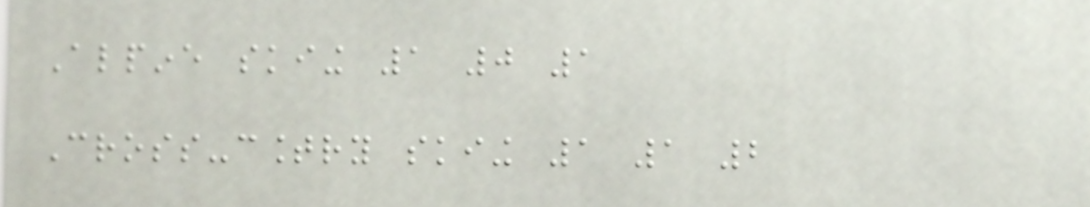Alpine skiing 1 0 1
Cross-country skiing 1 1 2
